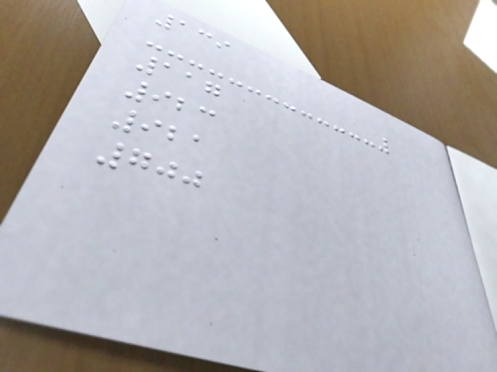139
117
923
921
700
